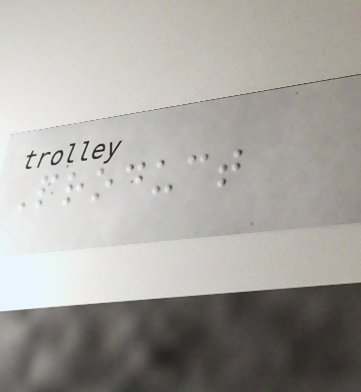Product
